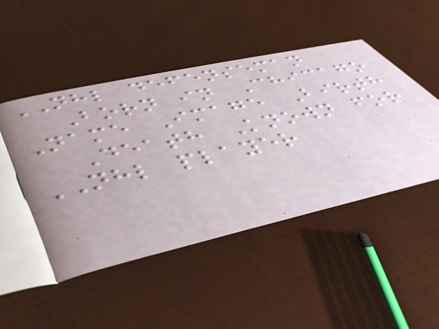NHL defenseman
Born in Chicago
Name Image Birth
Death Known for
NHL player
